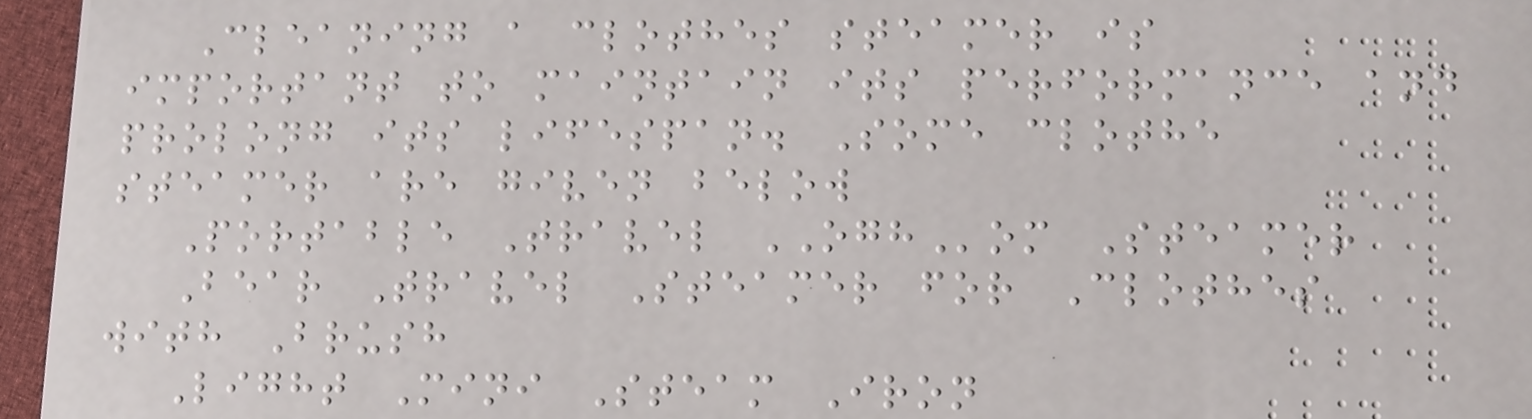Cleaning a clothes steamer is
important to maintain its performance and
prolong its lifespan. Some clothe
steamer are given below
Portable Travel OGHom Steamer
Bear Travel Steamer for Clothes
with Brush
Light Mini Steam Iron
